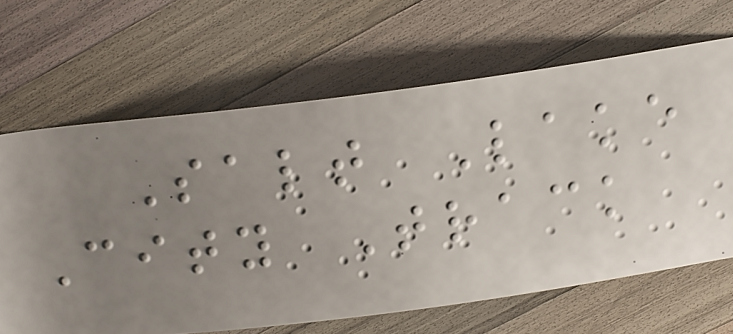Salt Lake
City Track
